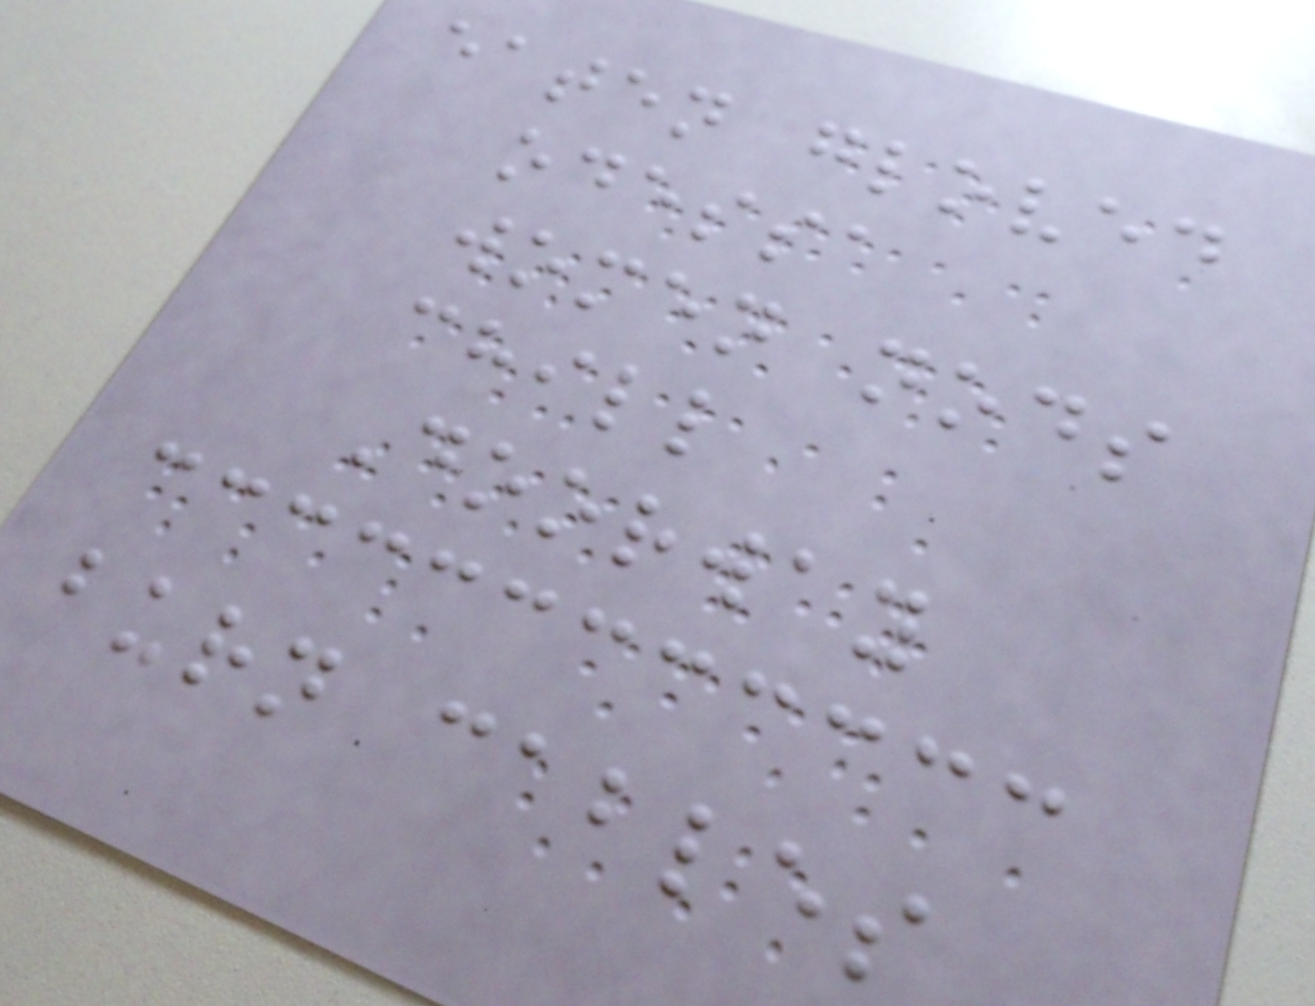eaten gloved
odessa
women nods
chill
Doorway
burn cables
